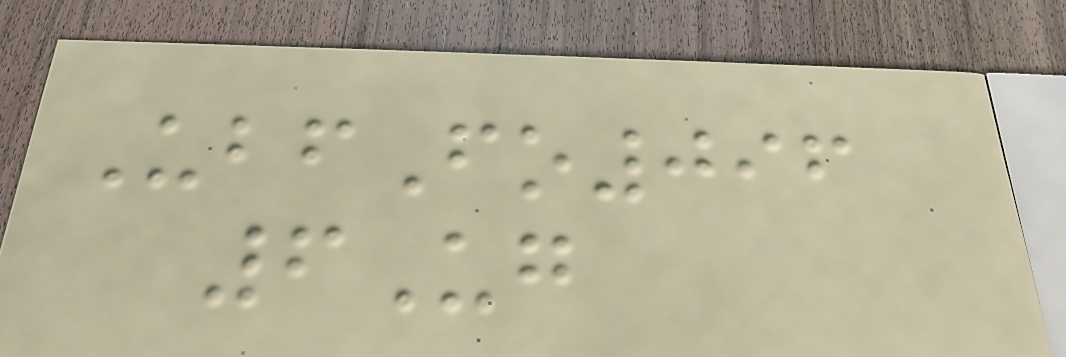UbfFo096
6Ug
